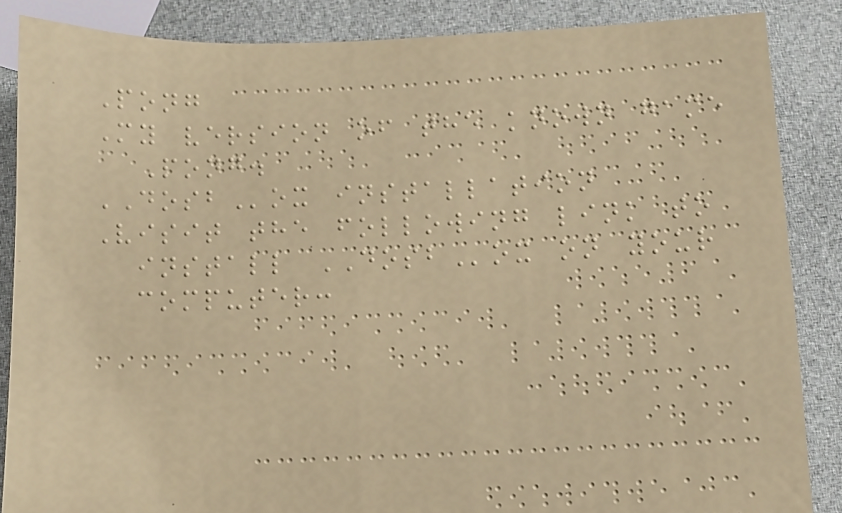Pong
My version of the known game
Pong.
DOSBox installation
Visit the following link to
install DOSBox on your
computer:
